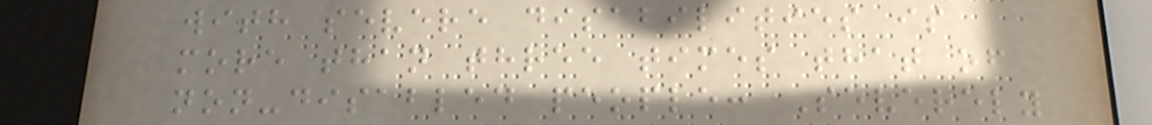with severe disabilities is
more than three times that of
non-disabled people: Severely
